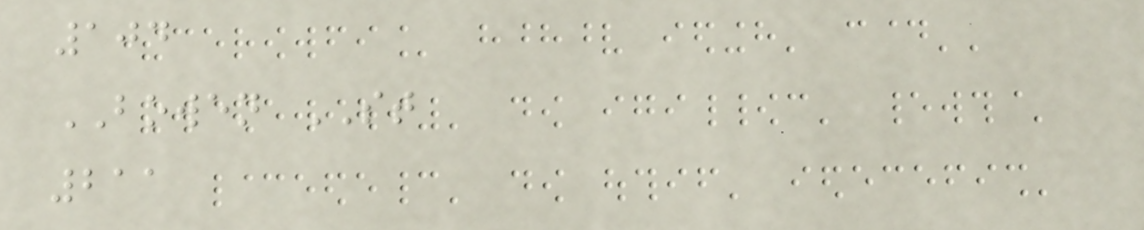104
BOWEN ST
211
